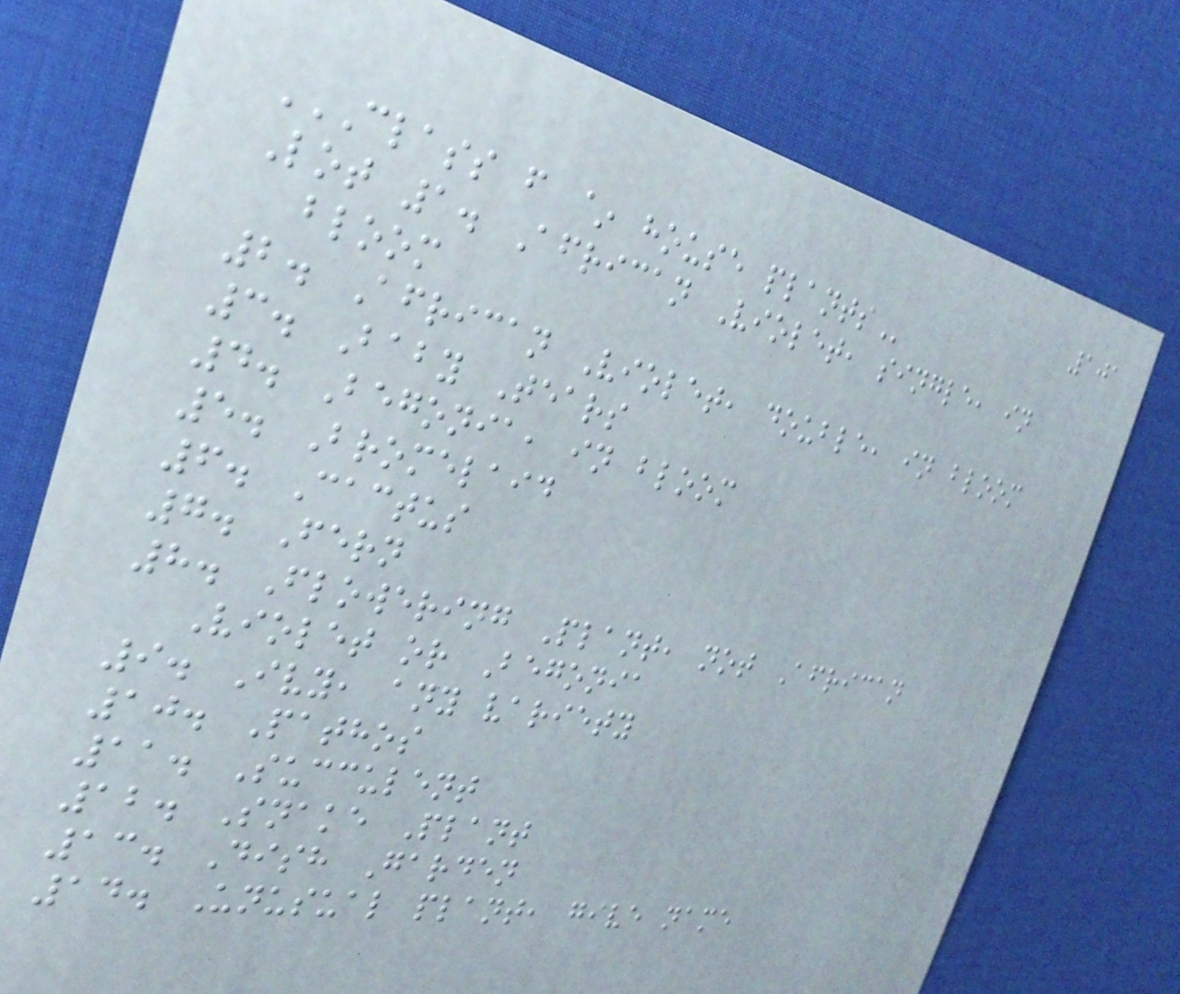101
CLASS F ~ HOUSE PLANTS
Lot 1. African Violet, single, in
bloom
2. African Violet, double, in bloom
3. Baby Tears
4. Begonia, in bloom
5. Bromelaid
6. Cactus
7. Fern
8. Flowering Plant, not African
Violet or Begonia
9. Ivy, any variety
10. Pathos
11. Succulent
12. Snake Plant
13. Dish Garden
14. Unusual plant, give name
